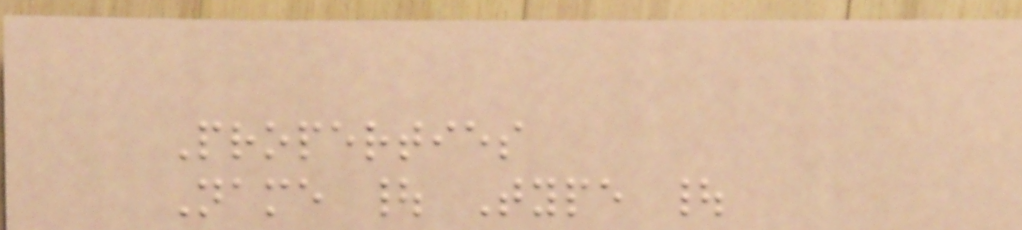Properties
Name | Type |
